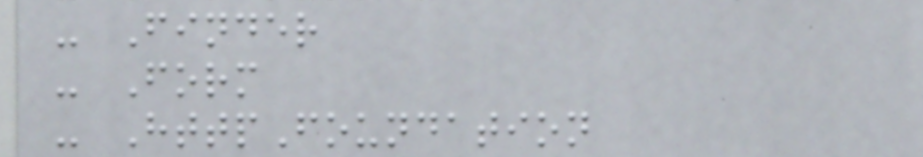- Finder
- Form
- HttpFoundation
